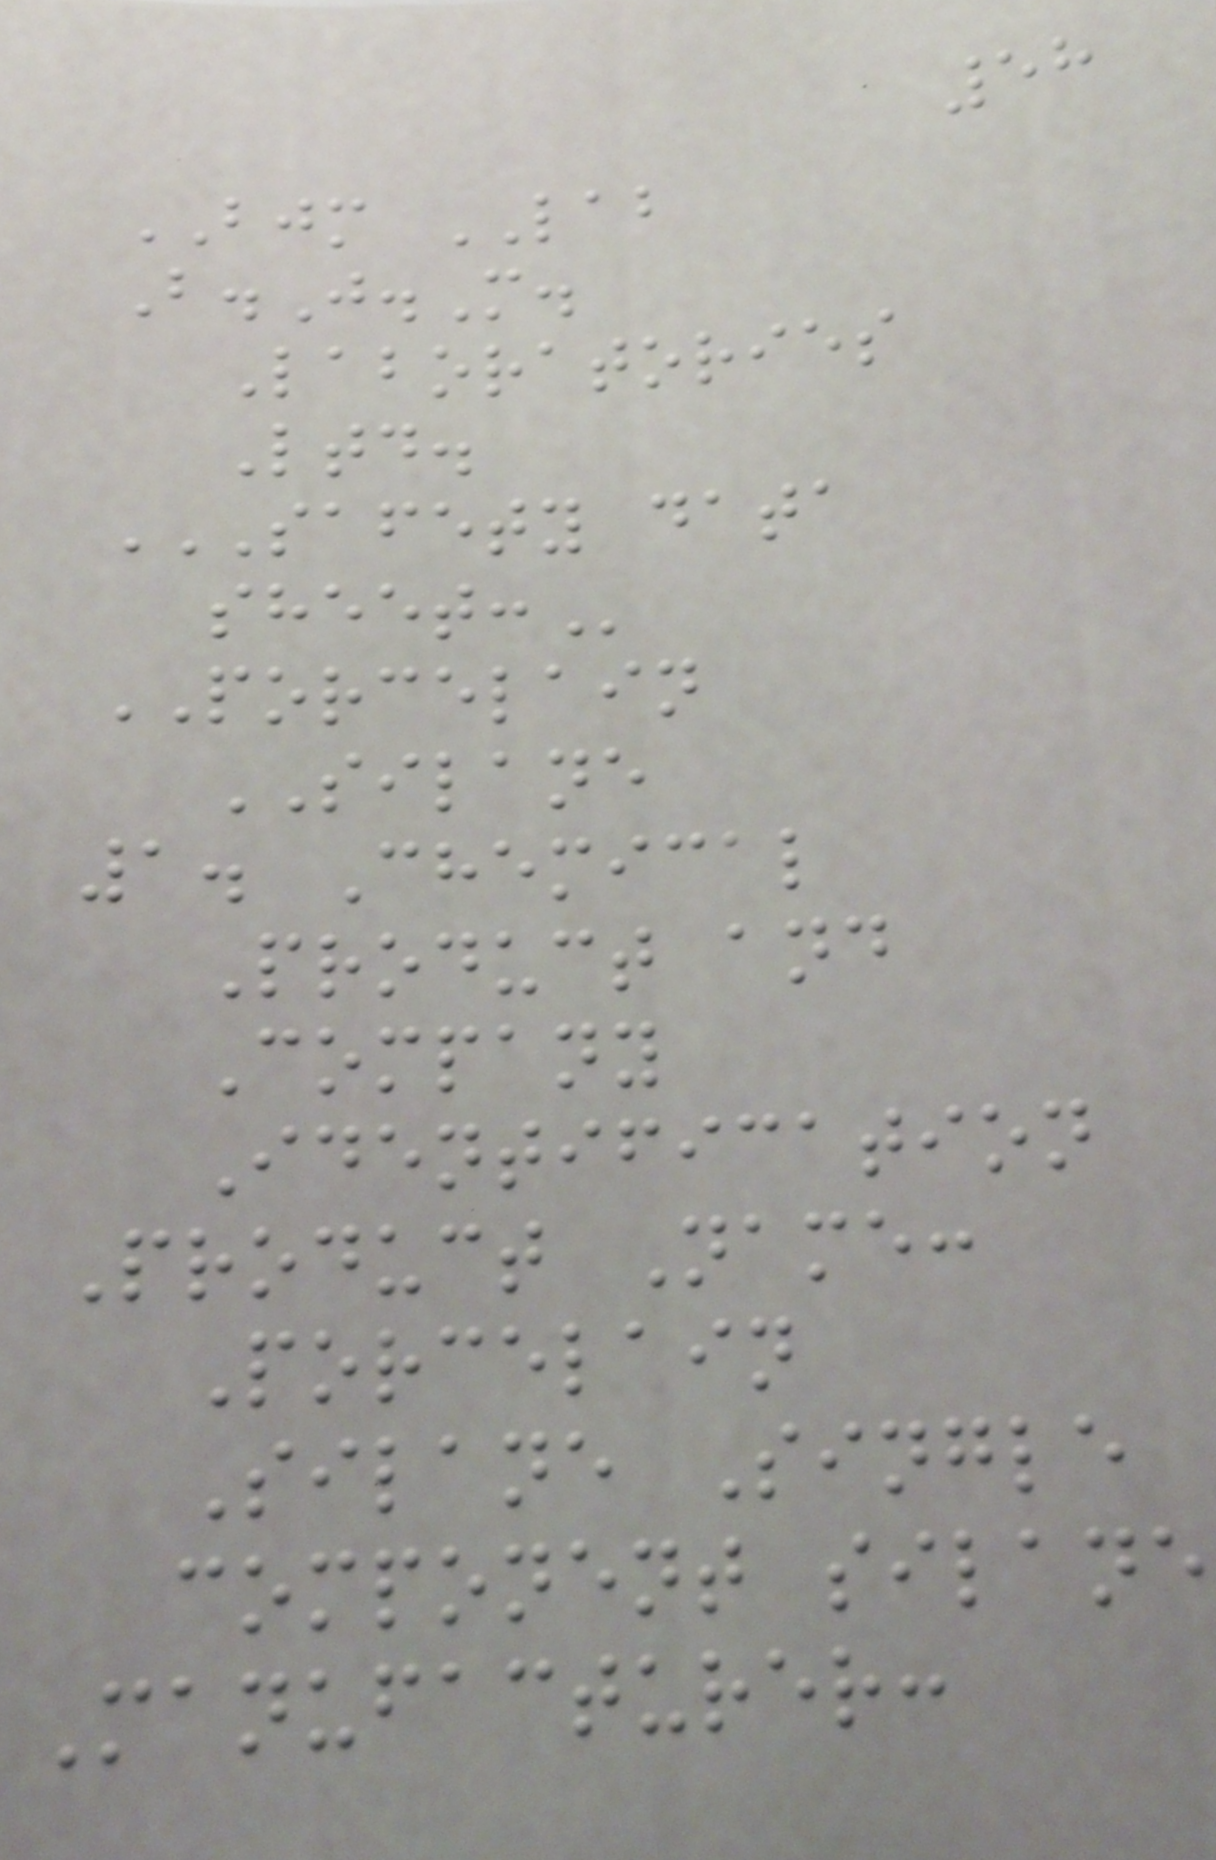58
BJM LAB
B.J.M.
Laboratories
Ltd.
SAFETY DATA
SHEET:
PORCELAIN
SILANE
1. Chemical
Product and
Company
Identification
Product Name:
Porcelain
Silane Single
component silane
Manufacturer:
